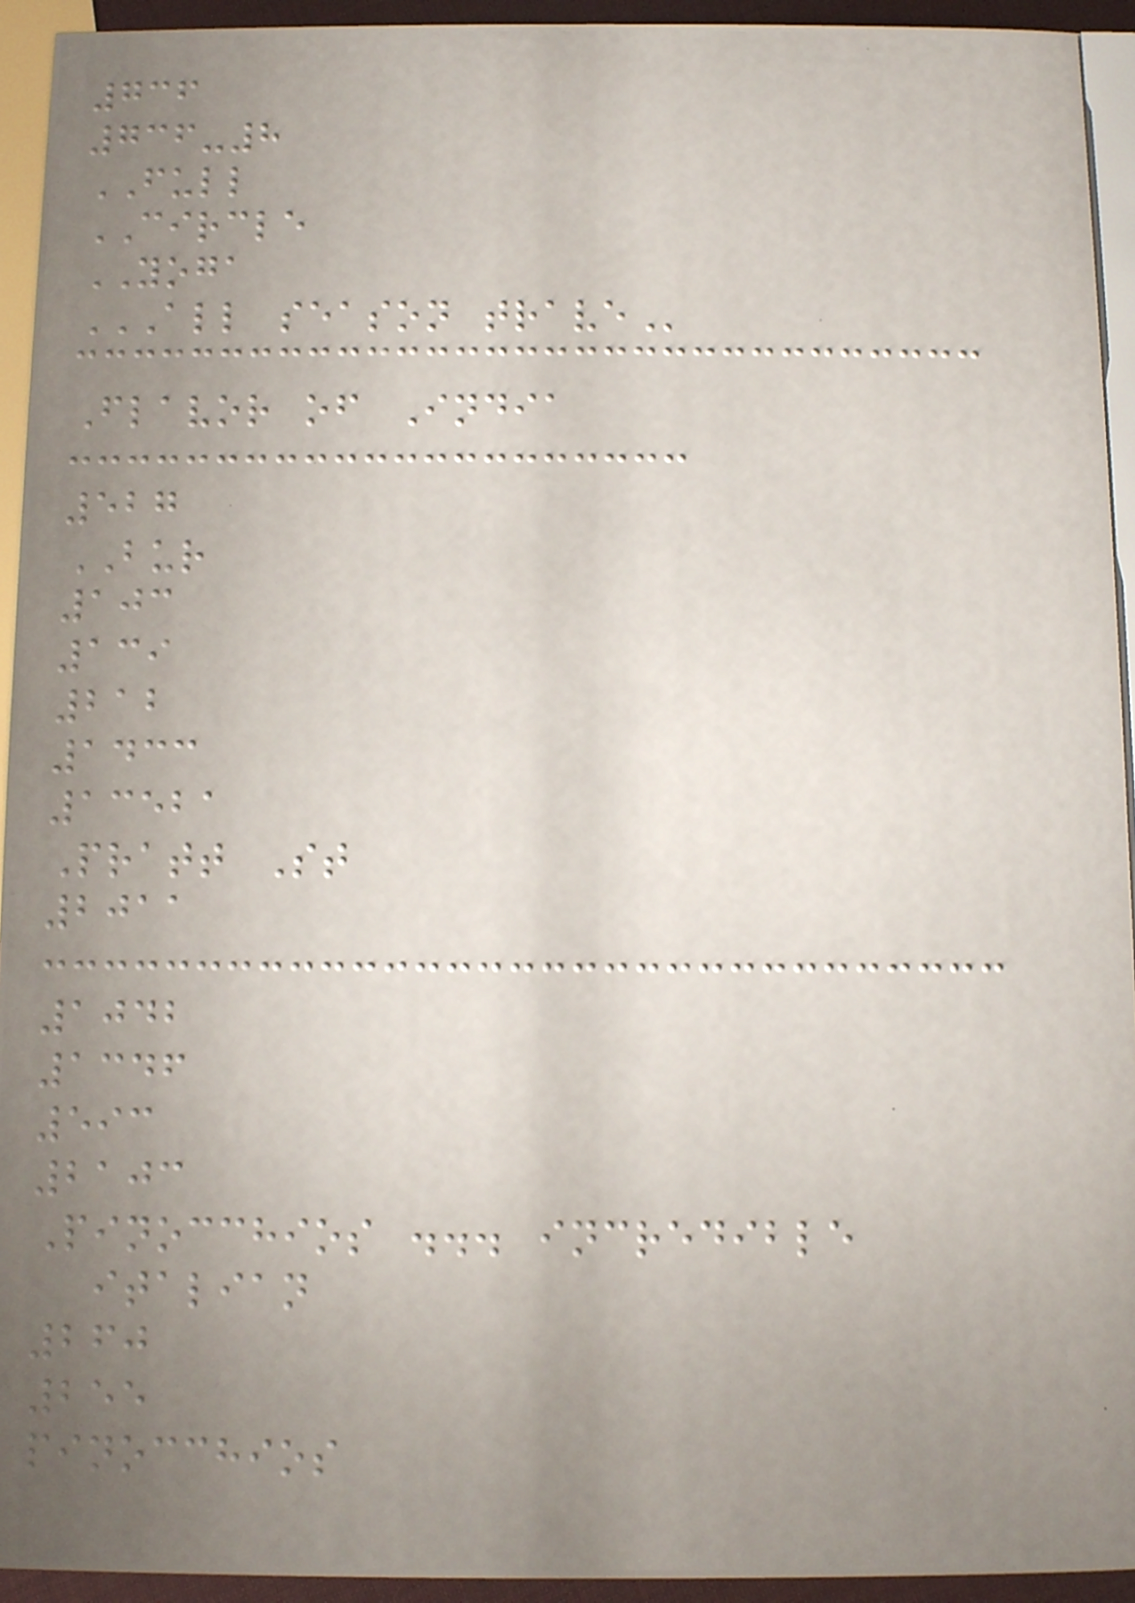736
736-8
FULL
CIRCLE
YOGA
ALL SEASON TRAVE
Flavor of India
527
BUR
103
139
212
1433
13521
Pratt St
2011
1042
1346
593
2103
Pinocchios ... incredible
italian
260
255
pinocchios
